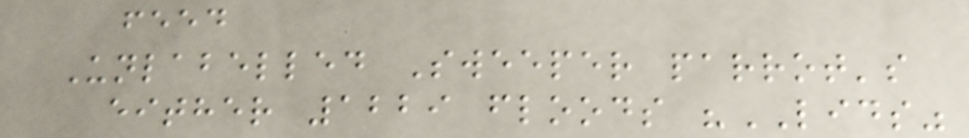feed
Unlabelled Sweeper parrot's
either 1229 floods "LIDS"
